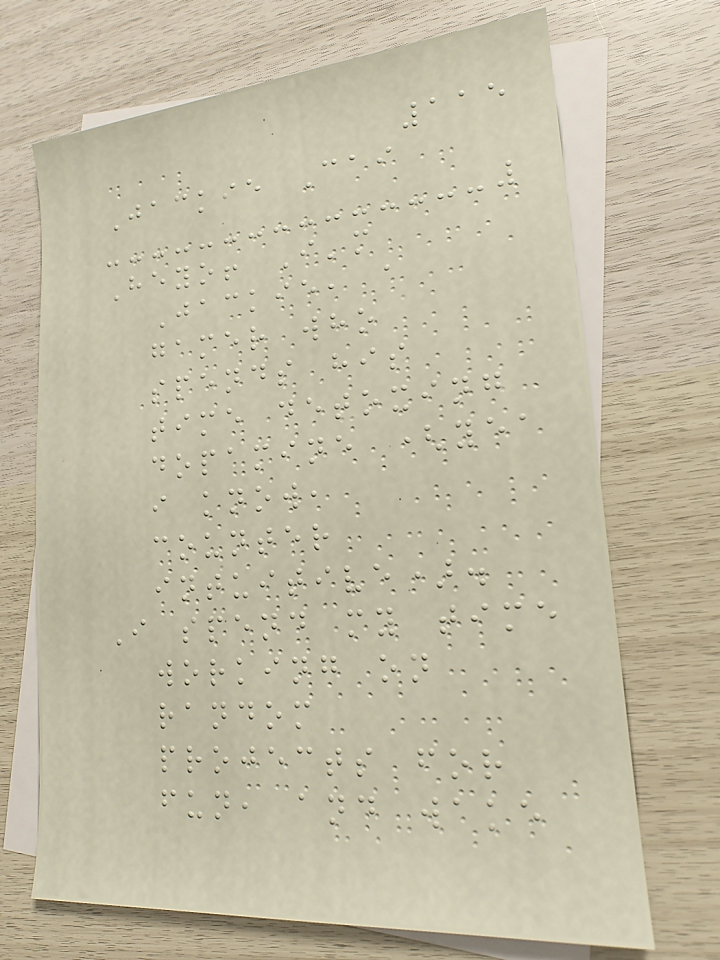115
Jackie Cai
Heyo! I'm
Jackie, a
gamer who
spends his
time detoxing
dopamine (yea
i know,
counter
intuitive).
I spend my time
working on
random
projects for
fun, and wake
